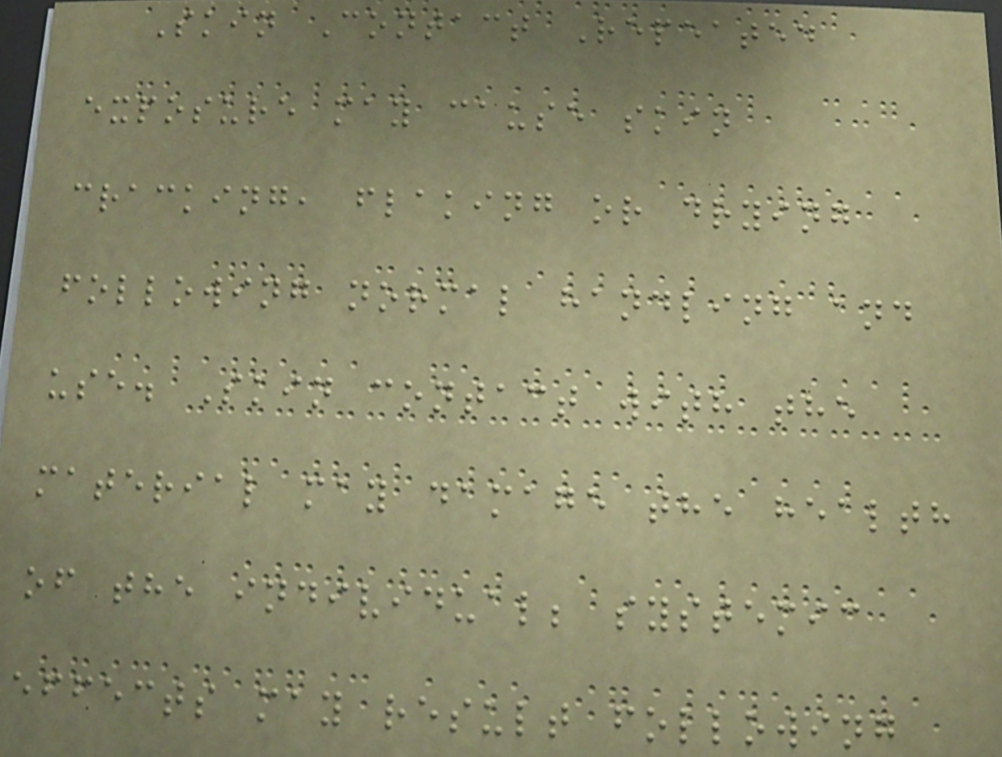Skin Contact Repeated
exposure may cause skin
cracking, flaking or drying
following normal handling and
use. Skin contact with the
material may damage the health
of the individual; systemic
effects may result following
